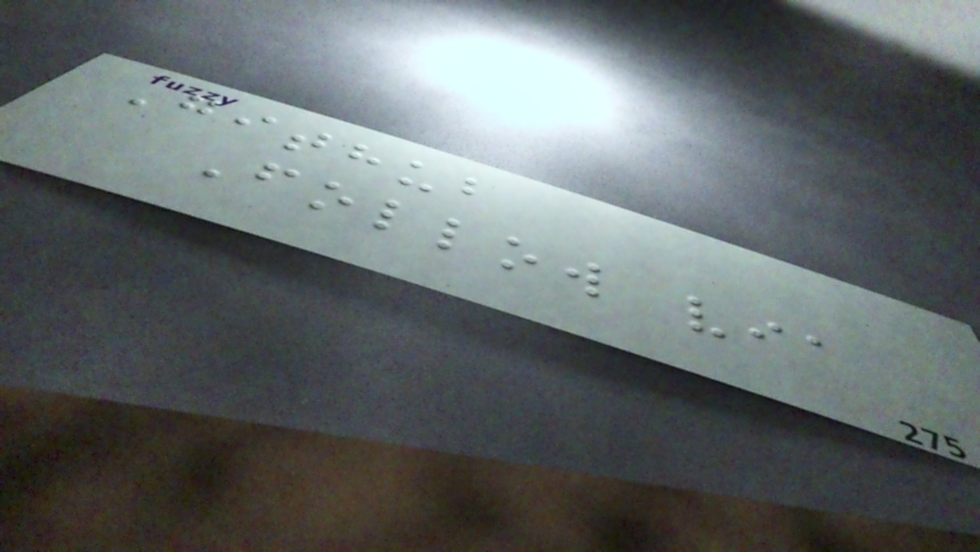Github
Follow via
